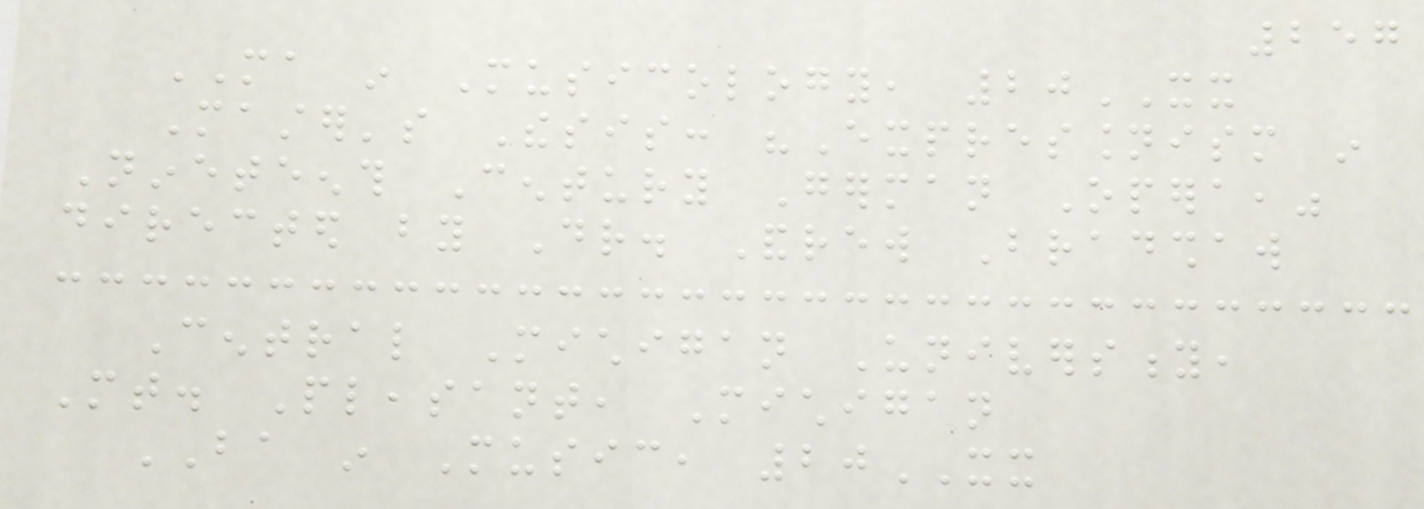257
MA in Musicology, 20XX
Master's Thesis: "Expressionism in
Nineteenth Century German Opera,"
directed by Dr. Andrew Bradshaw
Central Michigan University,
Mt. Pleasant, Michigan
BA in Music, 20XX
